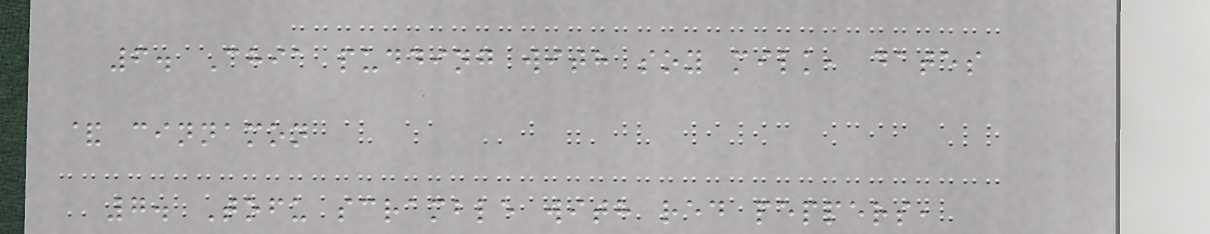6. Chia pudding with soy milk, dates
& cinnamon
7. Tofu scramble with red peppers,
